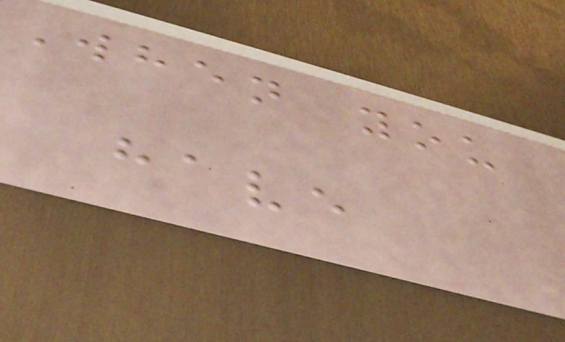When you
have
